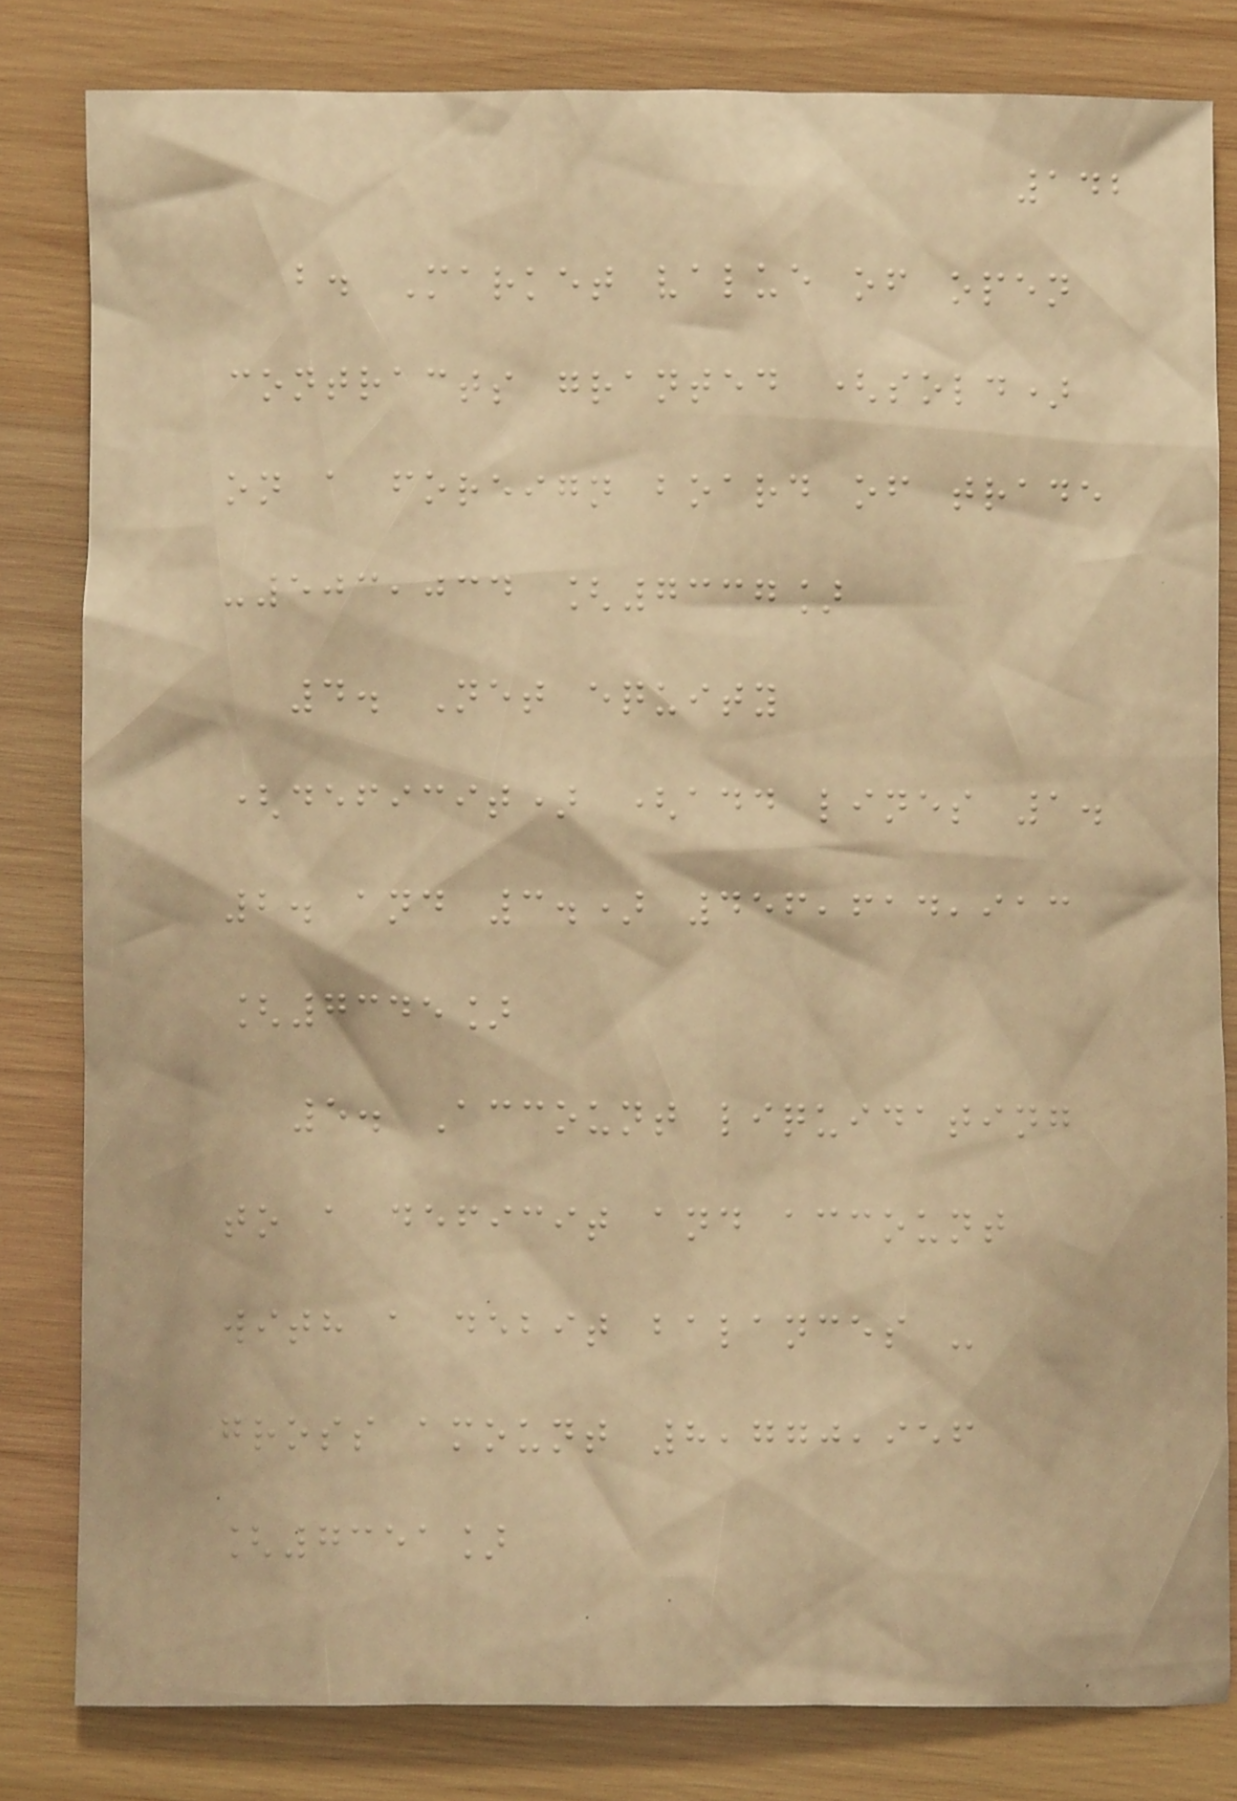142
b. Market value of open
contracts granted (sold)
on a foreign board of trade
-503,034 [7337]
4. Net equity
(deficit) (add lines 1.
2. and 3.) 456,614,913
[7345]
5. Account liquidating
to a deficit and account
with a debit balances -
gross amount 8,770,956
[7351]
